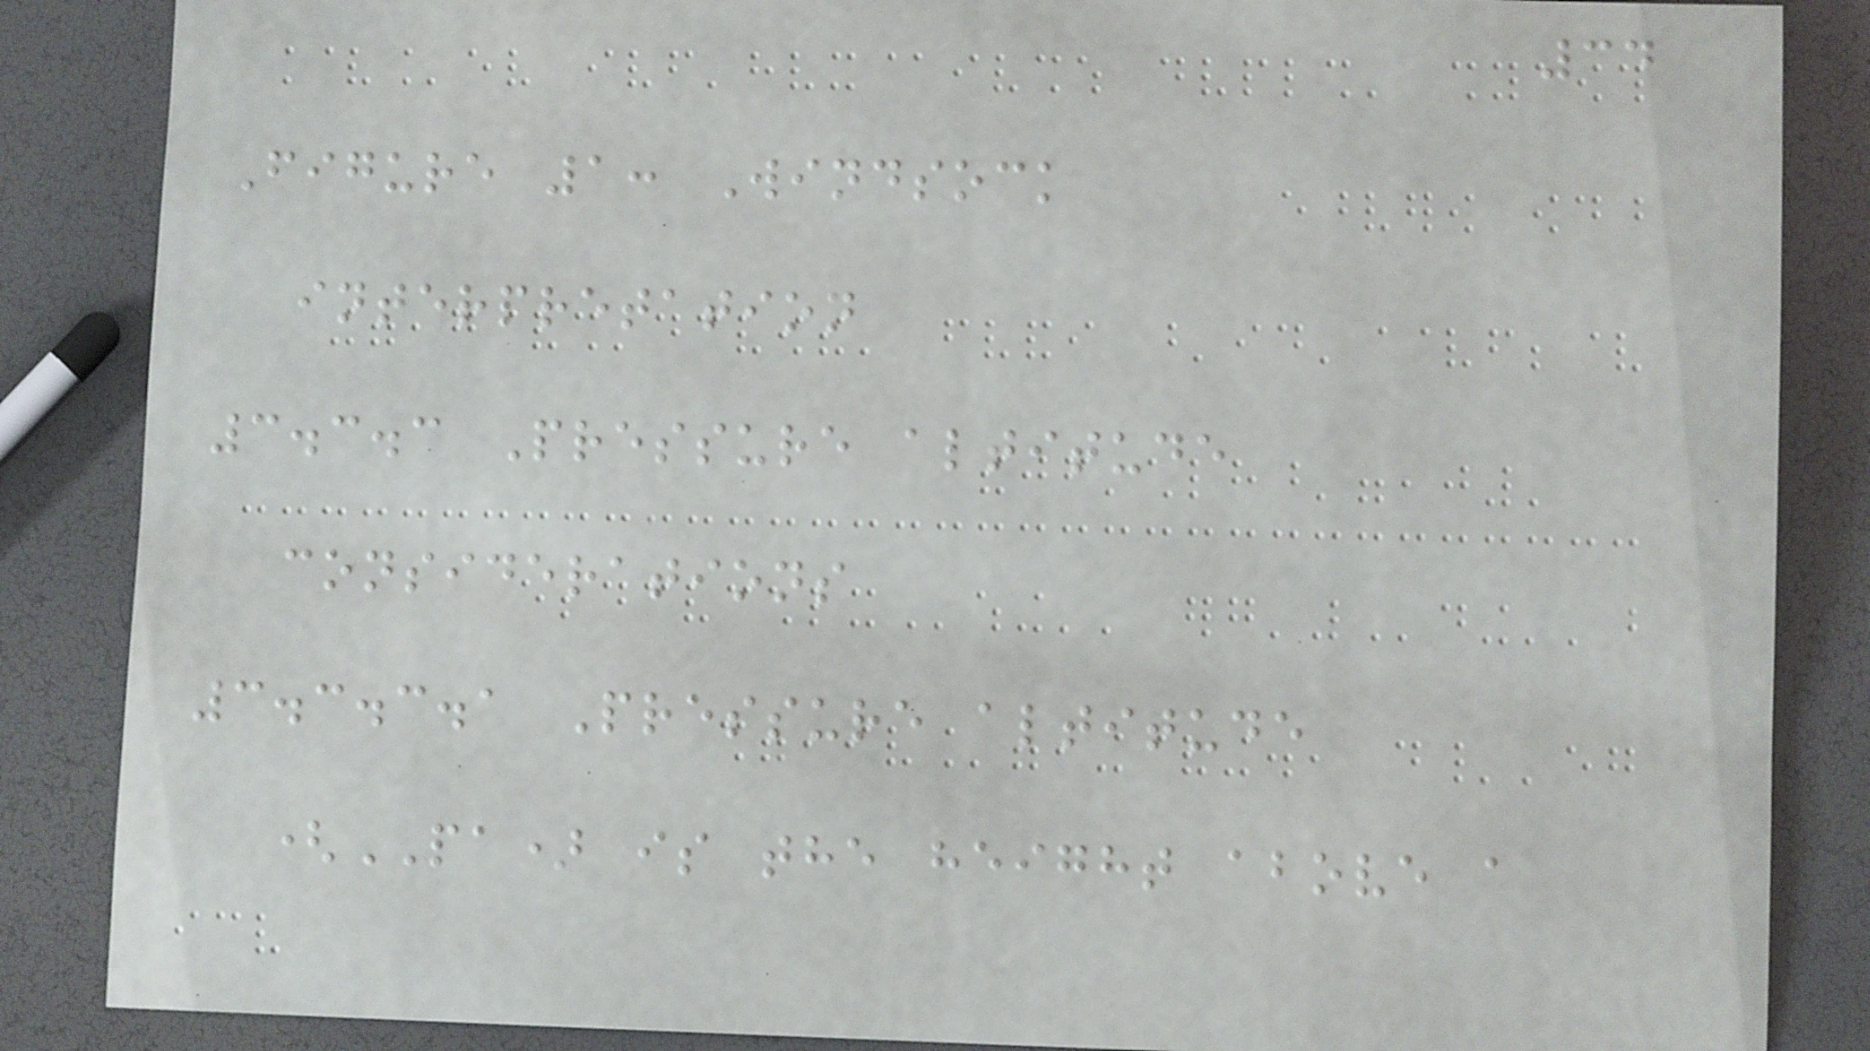34
Figure 1: Windsock
interpretation
3.3.3 Pressure altitude
considerations
3.3.3.1 Pressure altitude
(PA) is the height above a
